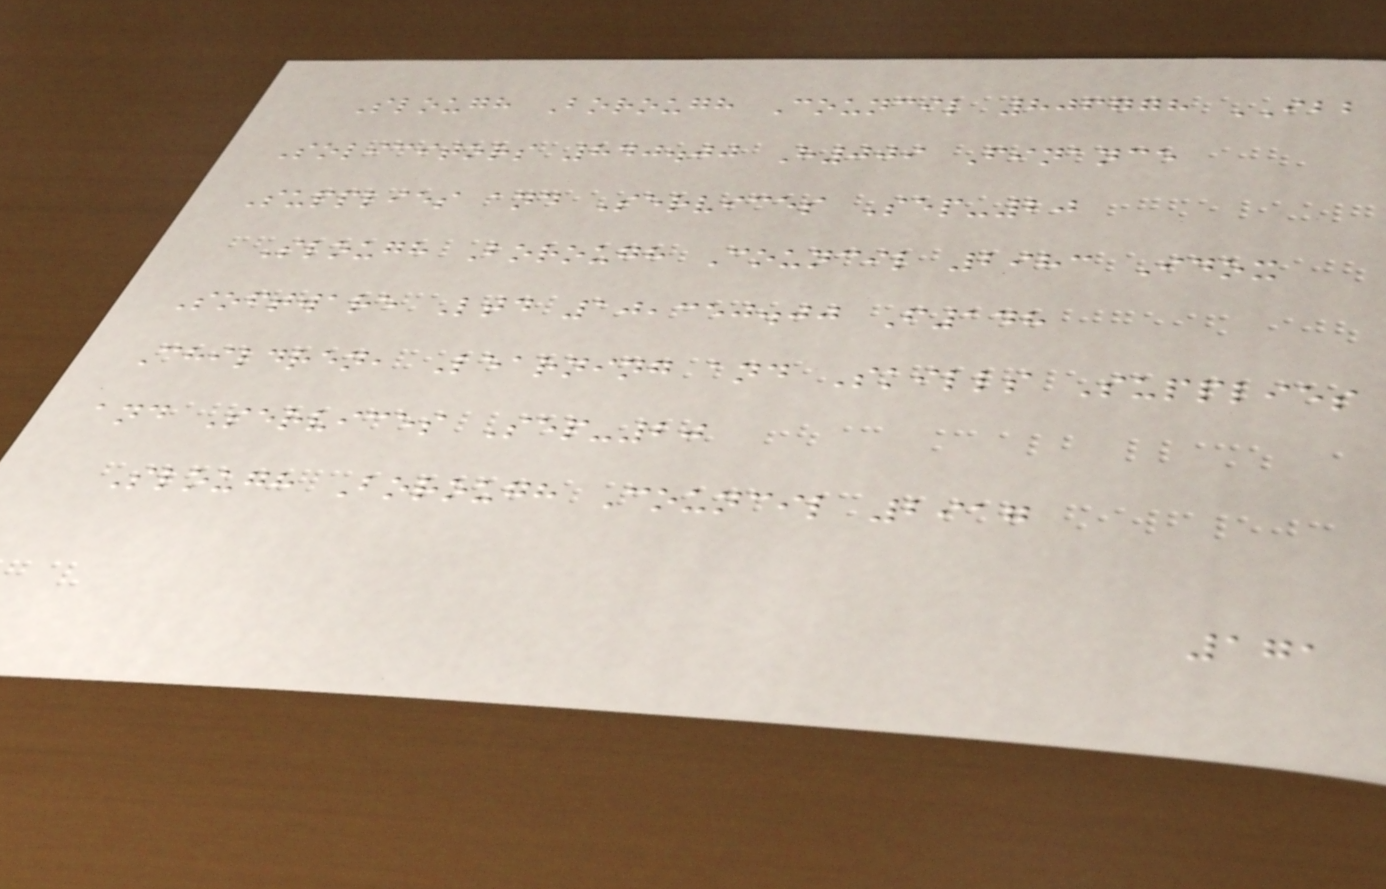Slough Borough Council 806778 IBB
Solicitors 840.00 H009 Finance
Supplies and Services Sep-20
Slough Borough Council 2983 Idox
Software Ltd 10,350.00 F148
Children, Learning and Skills Supplies
and Services Sep-20
Slough Borough Council 2917
171
